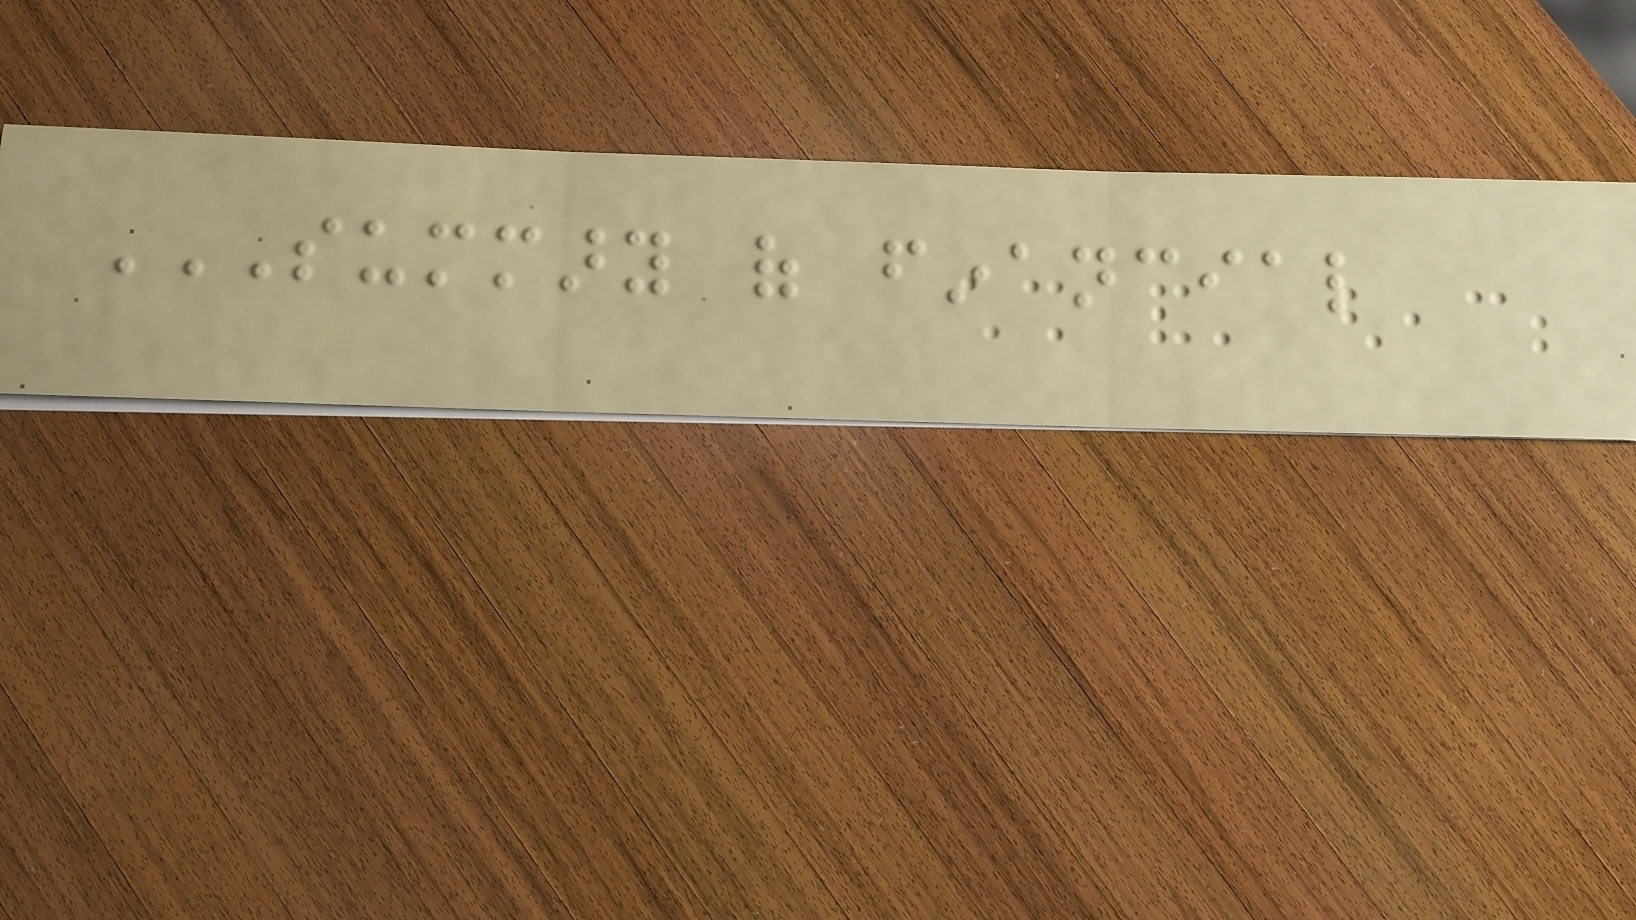SUMMARY OF FINANCIAL
